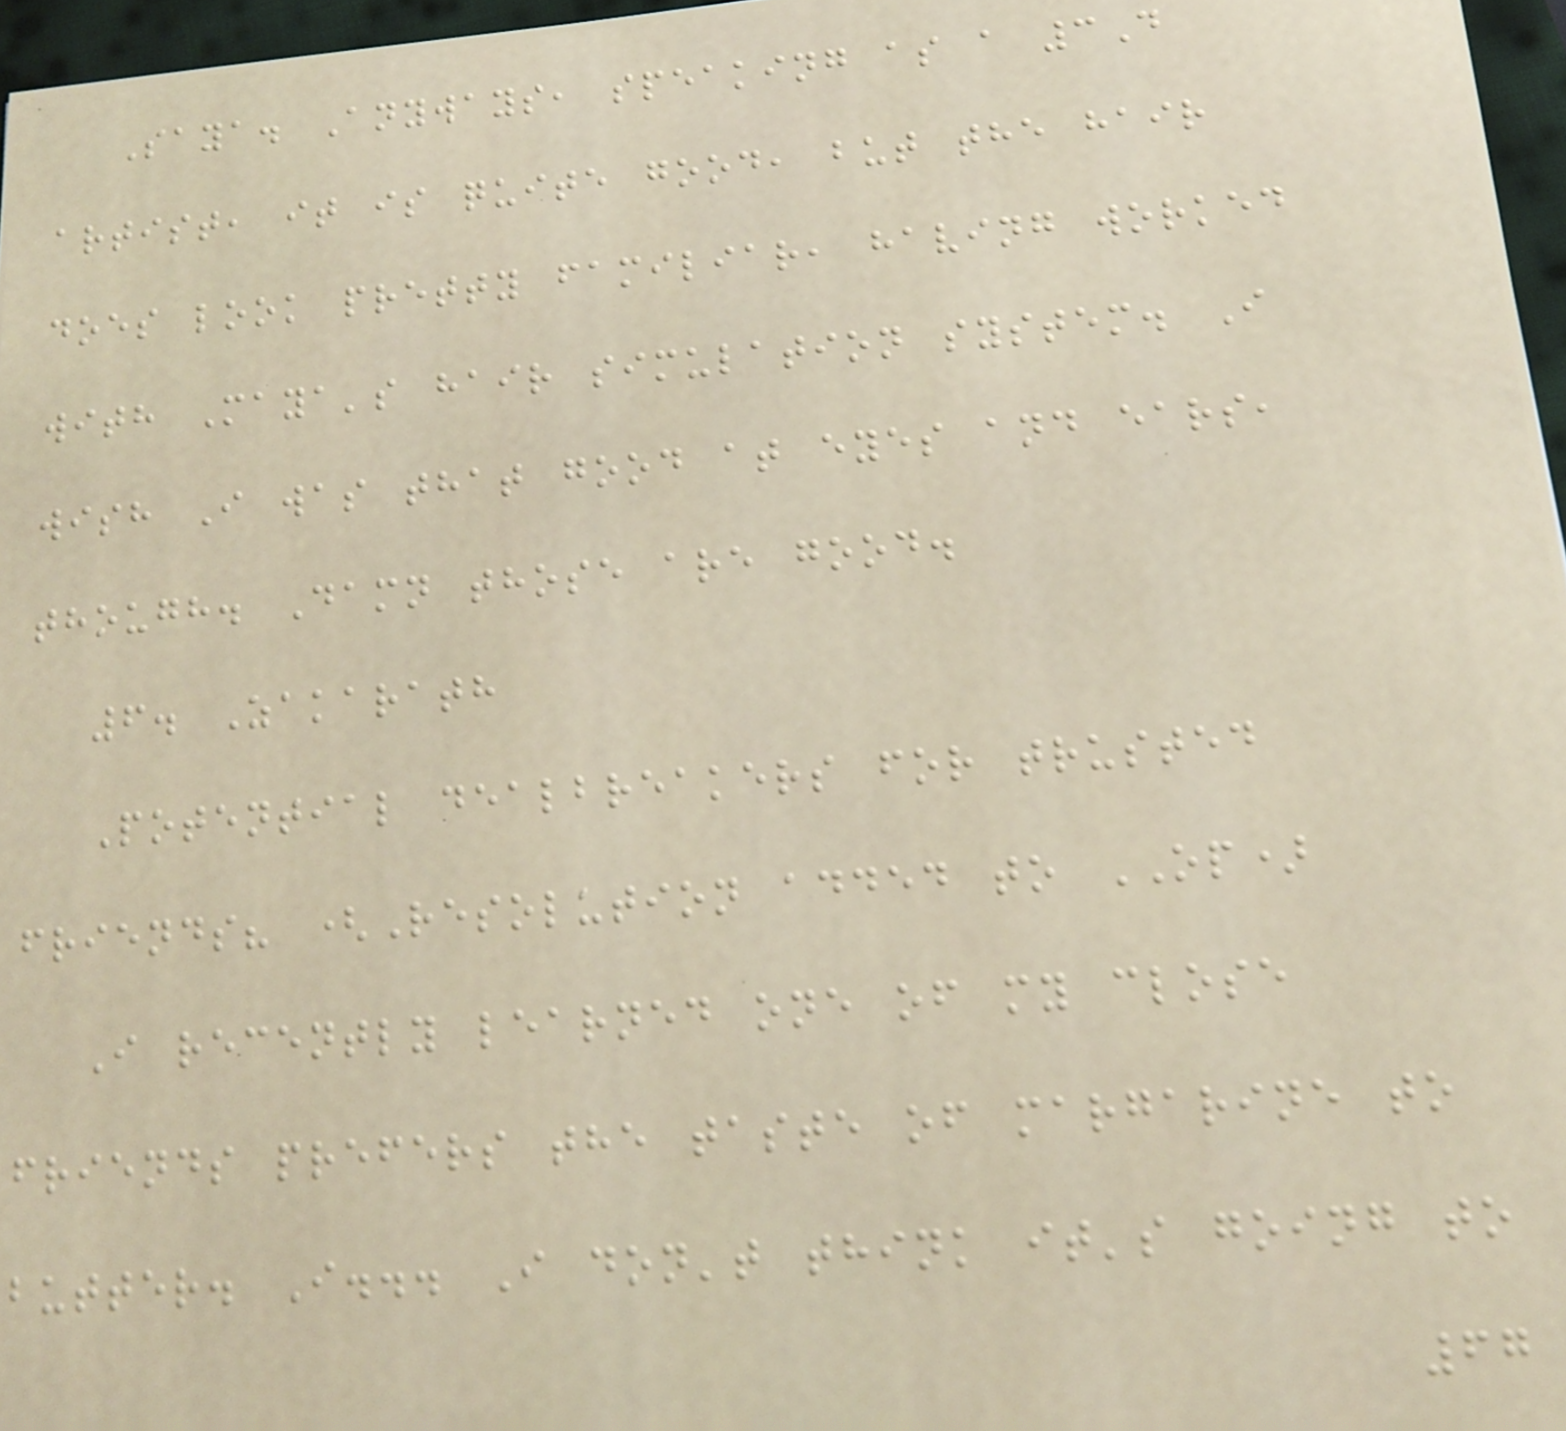Saya. Anyways, speaking as a 3D
artist, it is quite good, but the hair
does look pretty familiar, having worked
with Maya's hair simulation system. I
wish I was that good at eyes and ears,
though. Damn those are good.
6. Zakarath
Potential dealbreakers for trusted
friends? (Resolution added to OP)
I recently learned one of my close
friends prefers the taste of margarine to
butter. I... I don't think it's going to
67
